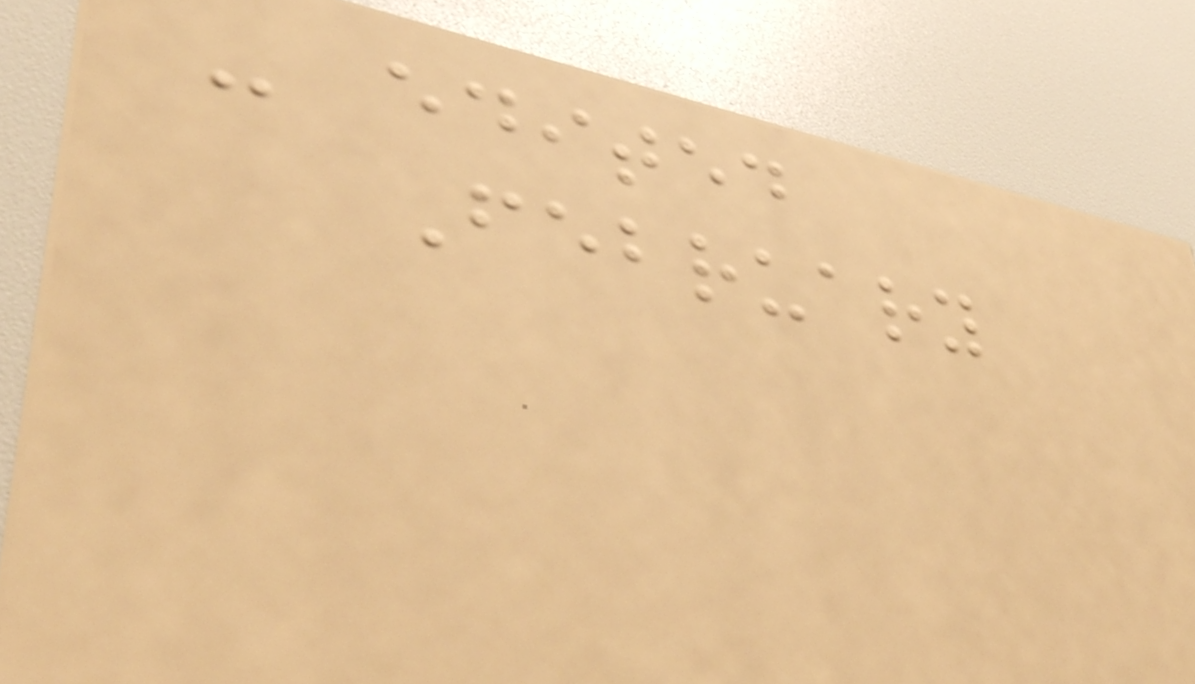- edited
February
